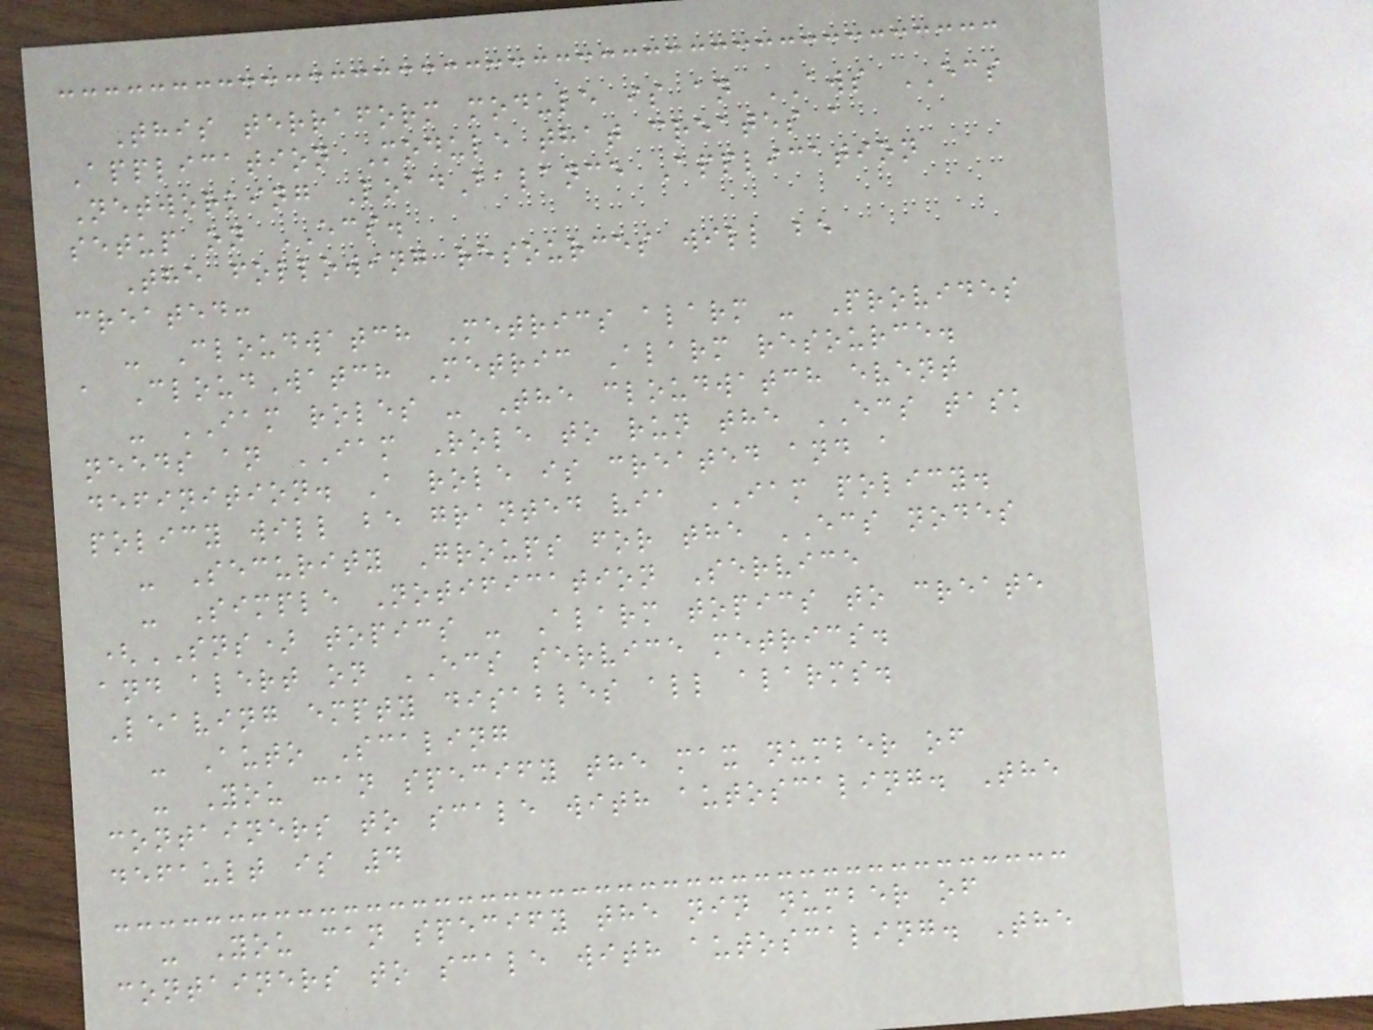This terraform module is an AWS ECS
Application Module that creates a
Networking LoadBalance Application
setup on ECS.
The following resources will be
created:
- Cloudwatch Metrics alarm - Provides
a CloudWatch Metric Alarm resource.
- IAM roles - The cloudwatch event
needs an IAM Role to run the ECS task
definition. A role is created and a
policy will be granted via IAM policy.
- Security Groups for the ECS nodes
- Simple Notification Service
(SNS) topics - Alarm topics to create
and alert on ECS service metrics.
Leaving empty disables all alarms.
- Auto Scaling
- You can specify the max number of
containers to scale with autoscaling. The
default is 4
- You can specify the nin number of
containers to scale with autoscaling. The
